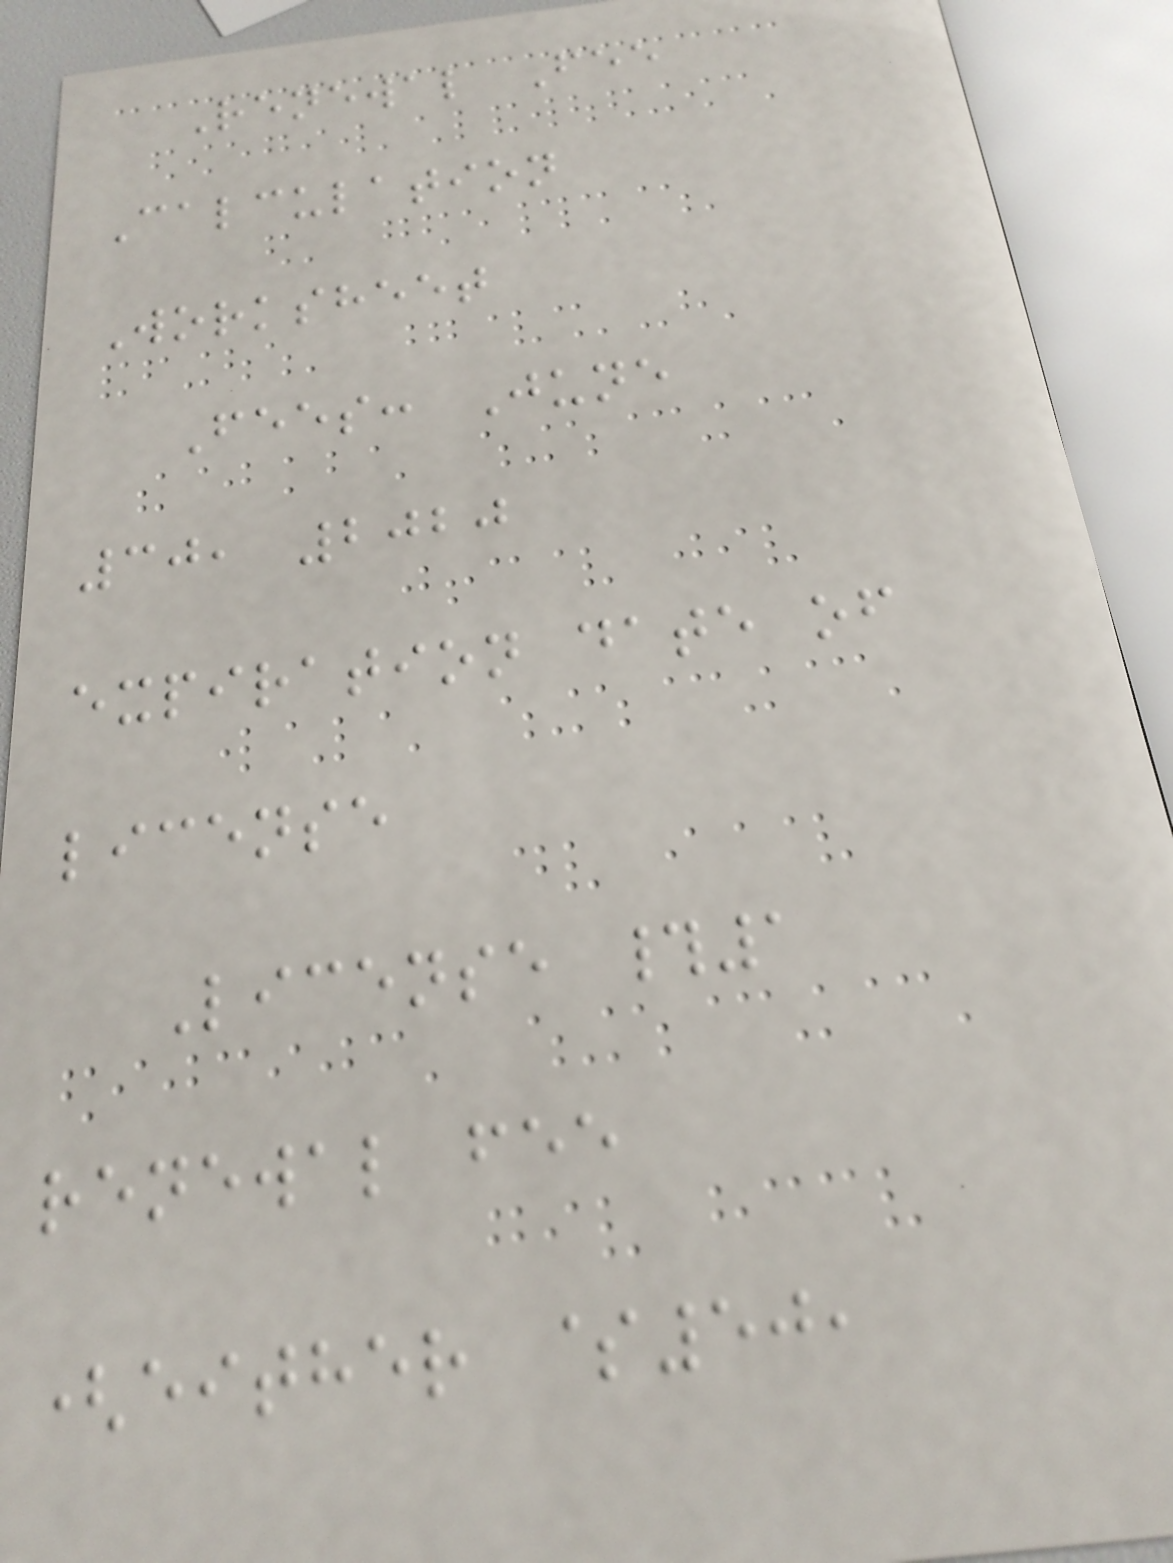Renewal Fee
Calculation
Worksheet
Fees: June
30, 2020
expiration date of
license
License #1
renewal fee
(either $50,
